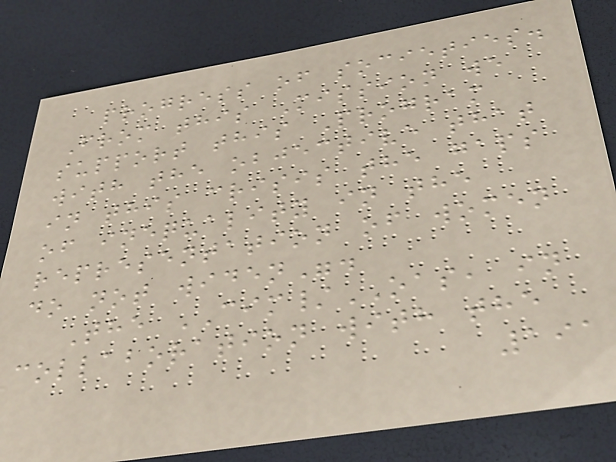progress of societies.
From this Mission we
support this Program
with the objective that
in this crisis the gaps
of inequality in the
representation of women
do not widen".
The CIM/OAS, in
collaboration with the
191
